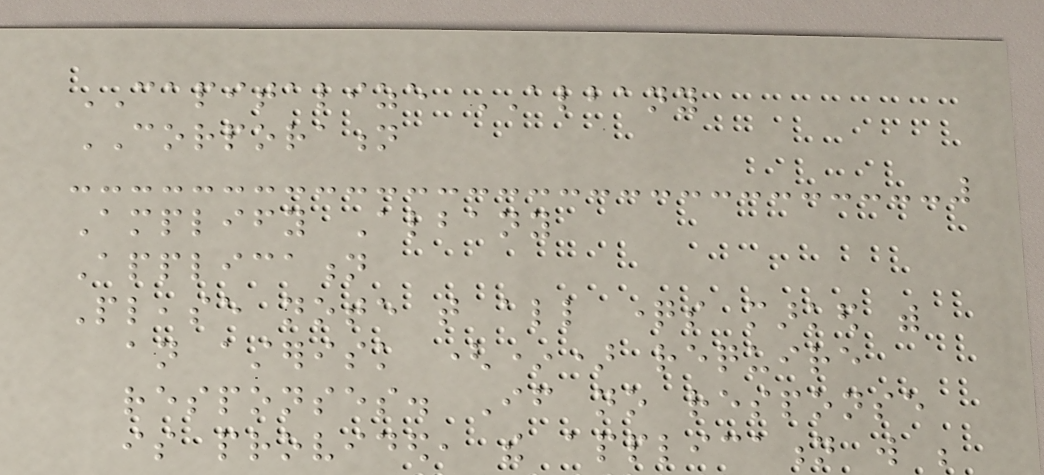CAPITALIZE ALBANY
CORPORATION
Amplify Albany
Application
Please note that all questions marked with
an asterisk (*) require
responses. If no response
is provided, the application will be
